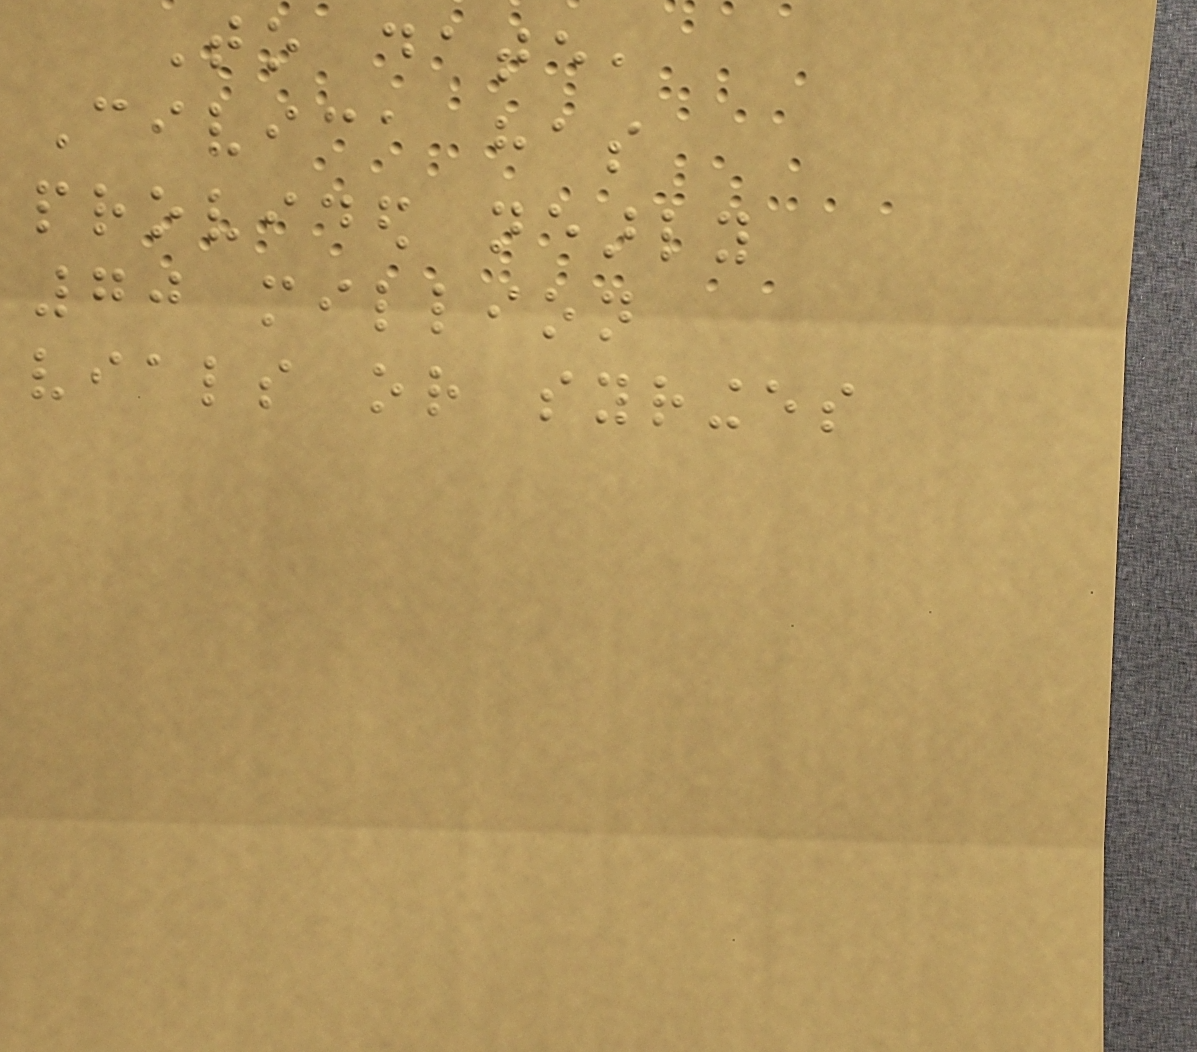To date,
Civica has
provided nearly
70 million
vials or syringes
